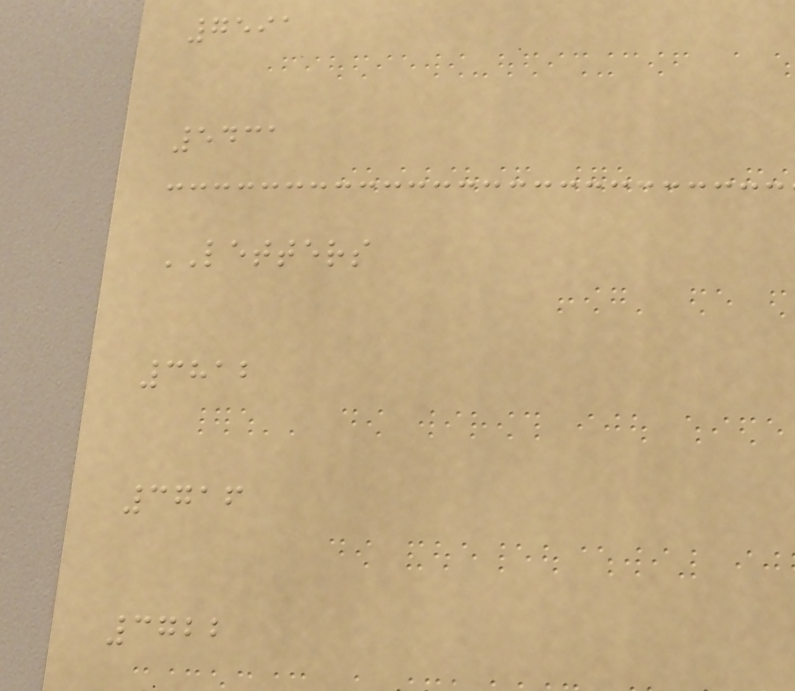7591
5431
LETTERS
3812
3716
3722
